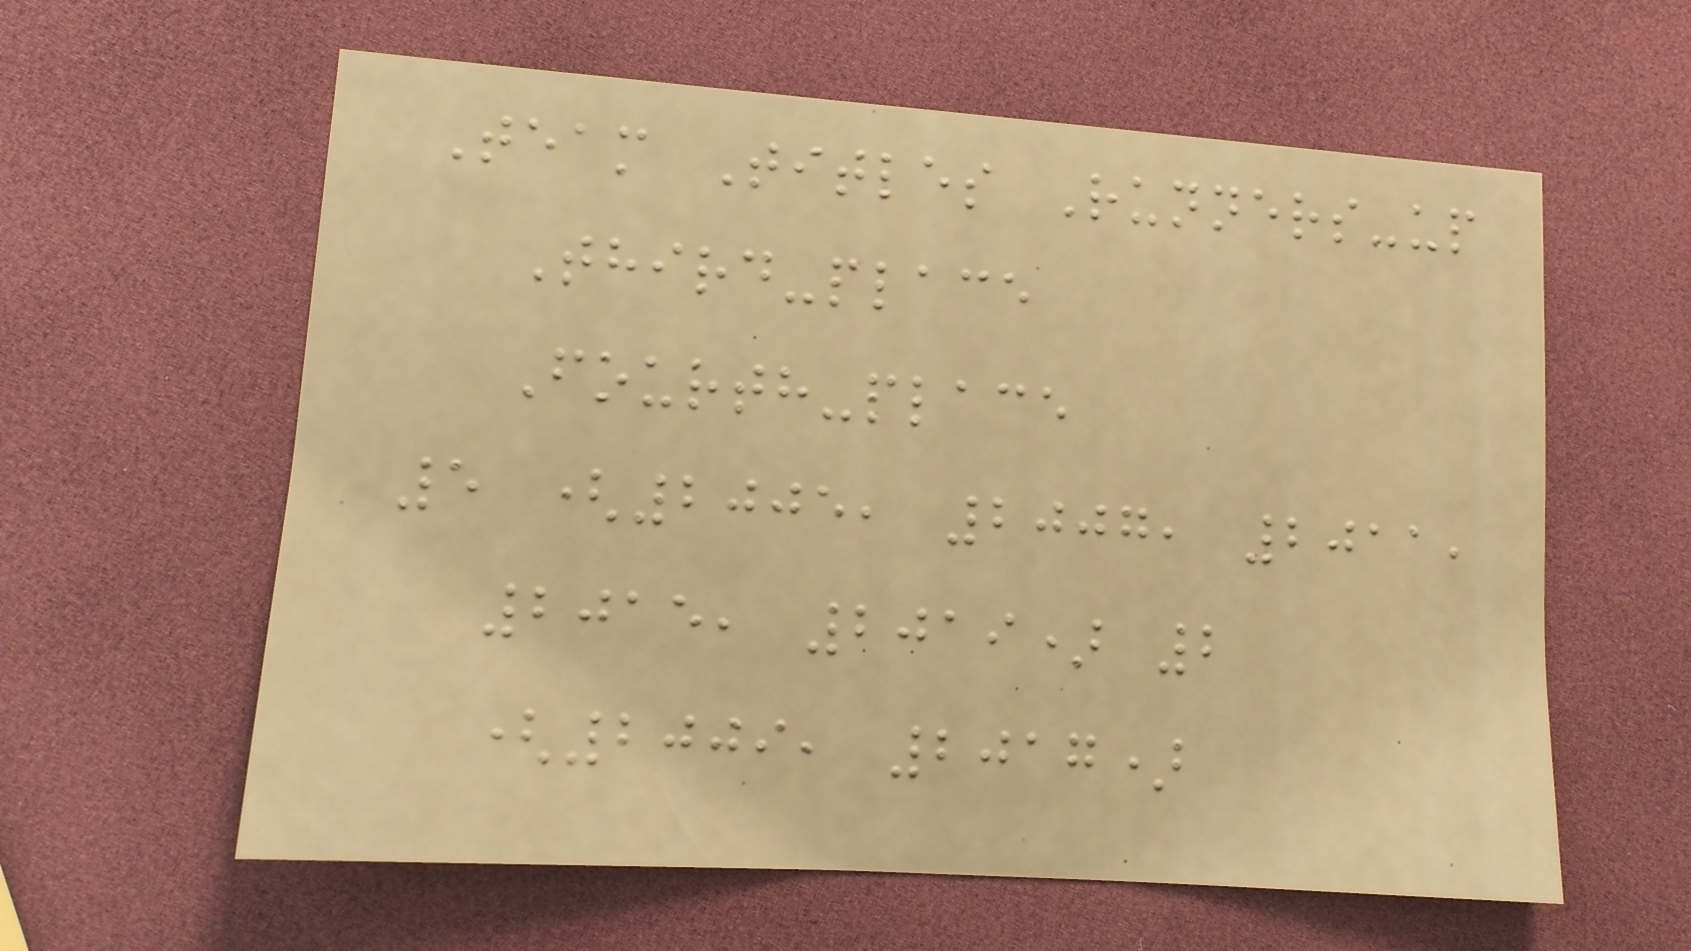Team Titles Runners-up
Third-place
Fourth-place
5 (2005, 2007, 2011,
2015, 2019) 2
(2009, 2017)
